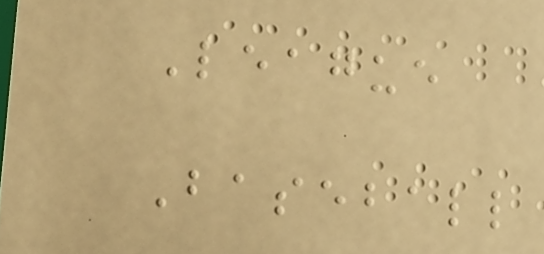League
Baseball
